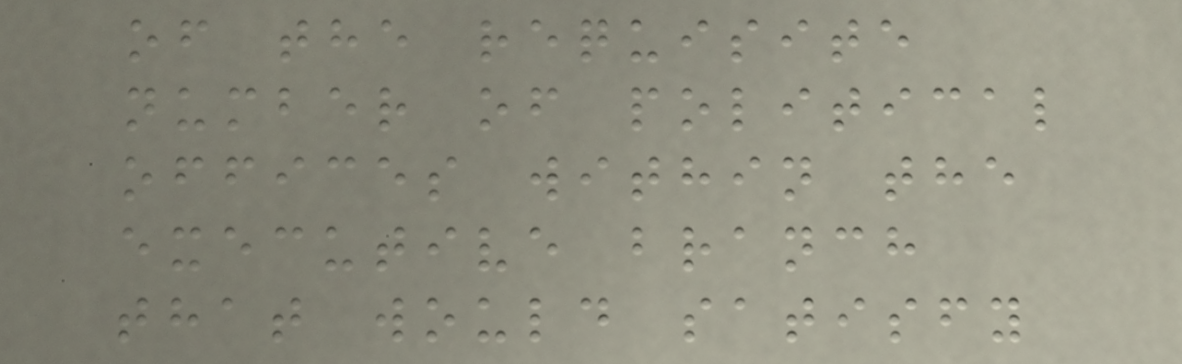of the requisite
number of political
offices within the
executive branch
that would satisfy
